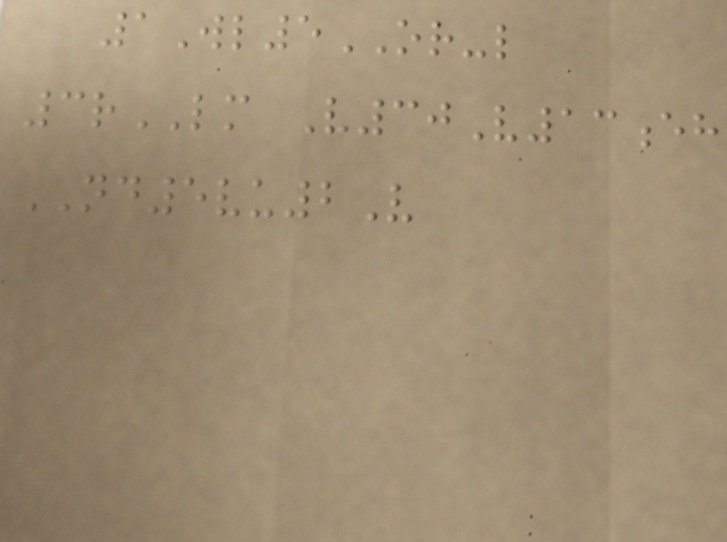1Wl5OR-l
3rLM V30V13eh
ND5vu2V
